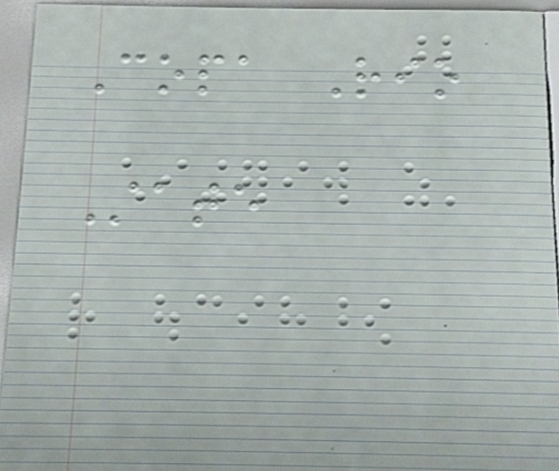Copa Rio
State
